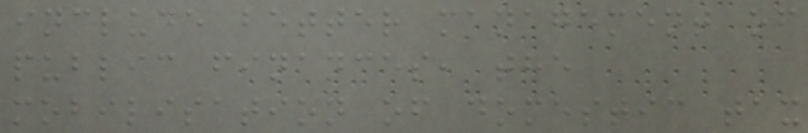include better management of
public finances, the
mobilisation of domestic tax
